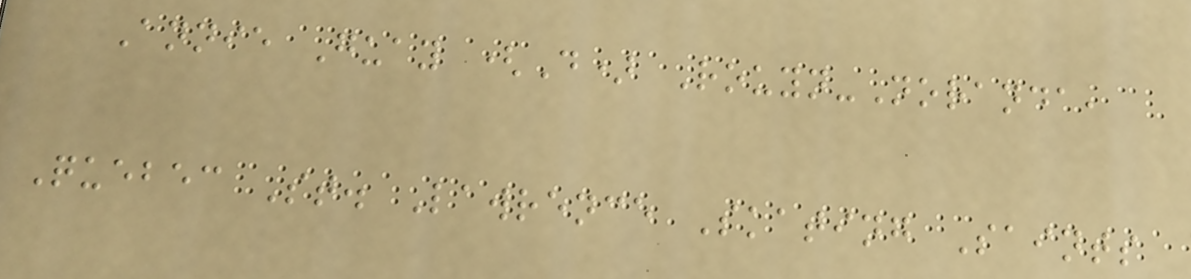Annie Guay (D) Rouyn-Noranda,
Quebec St. Lawrence Skating Saints
